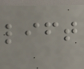lift
